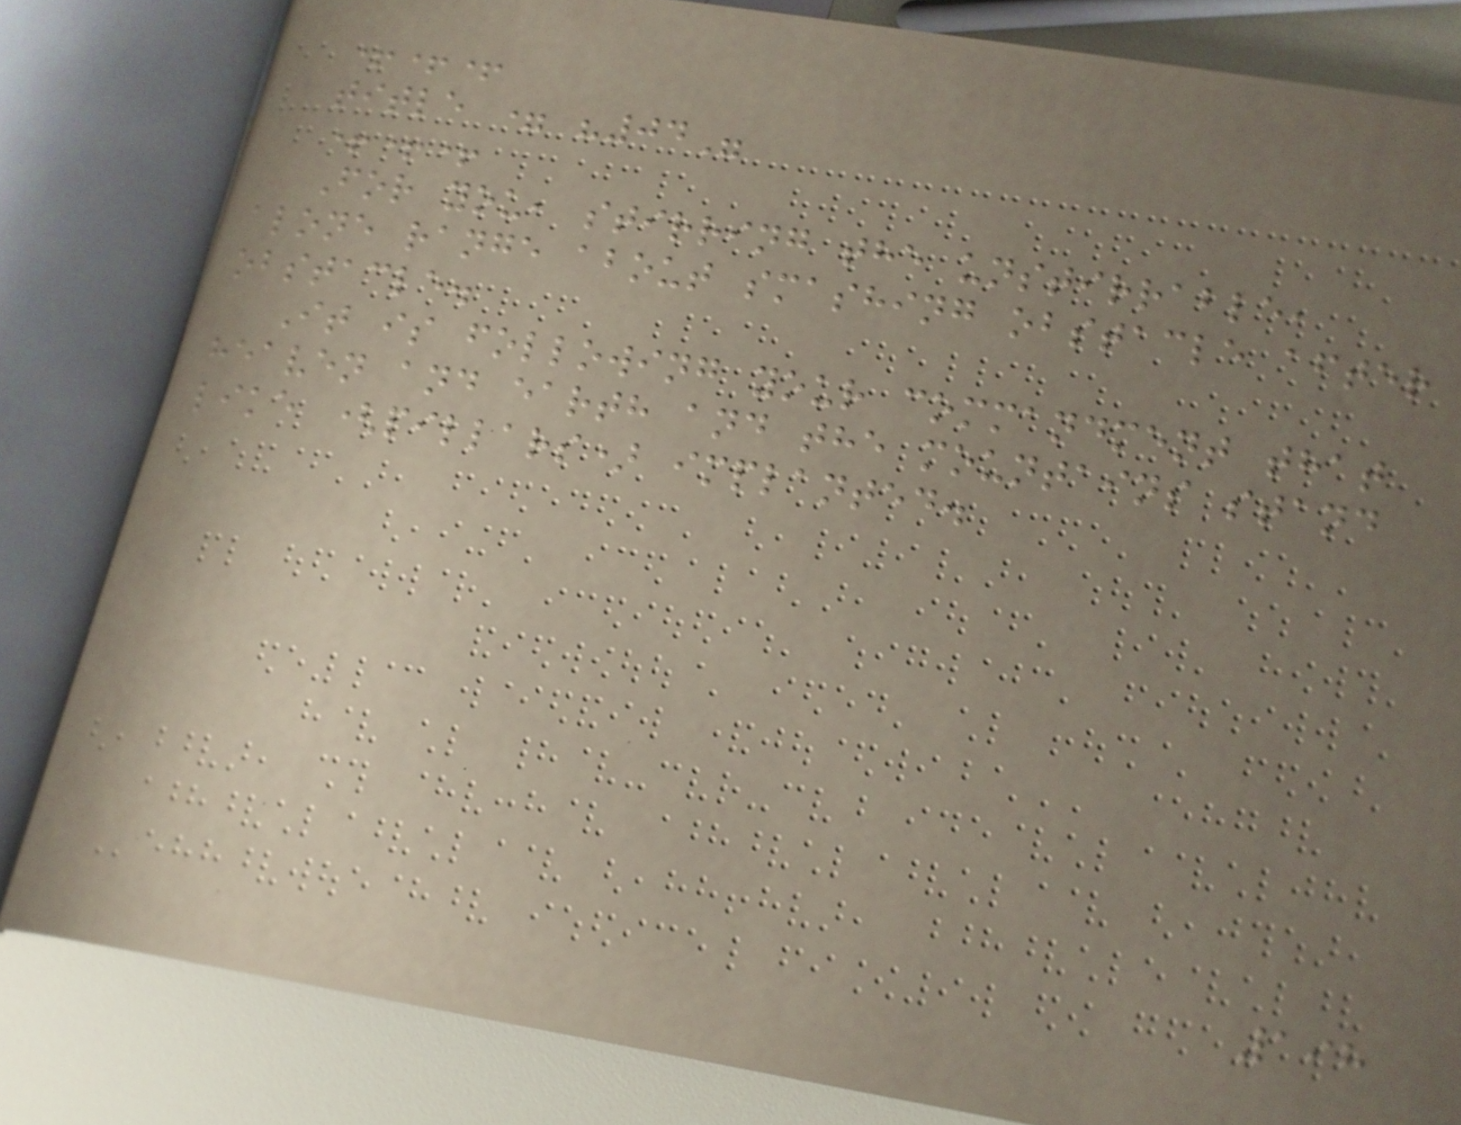+++
title = "04"
+++
For you, stirring the unstirrable,
alone range about smashing obstacle after
obstacle.
It is following your commandment that
heaven and earth and the mountains stand
like (pillars) implanted.
198
